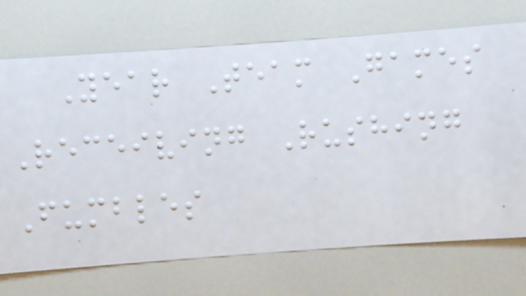Year Team Games
Receiving Rushing
Fumbles
